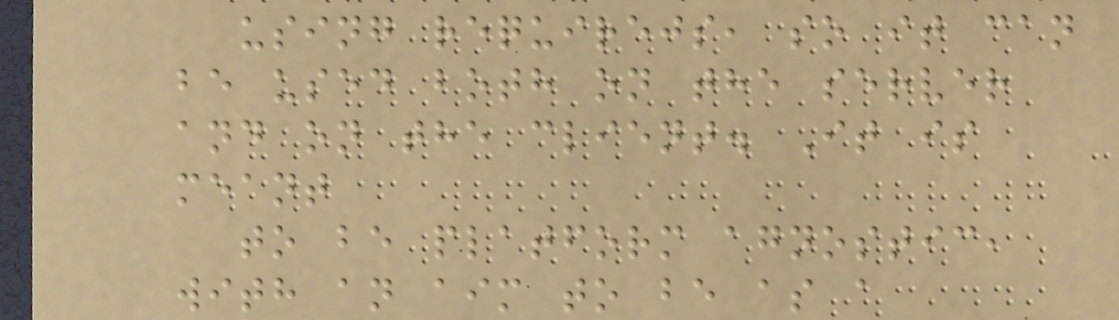using requirejs, so it can
be used both on the server
and on the client. It is
meant
to be platform agnostic,
with an aim to be as a
